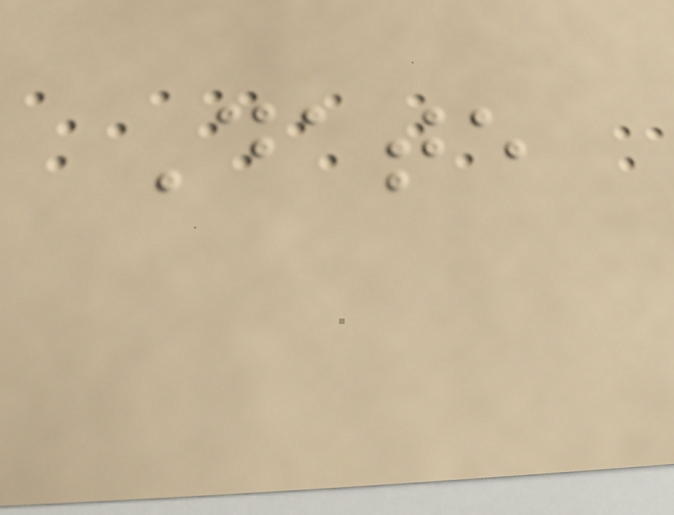Date
